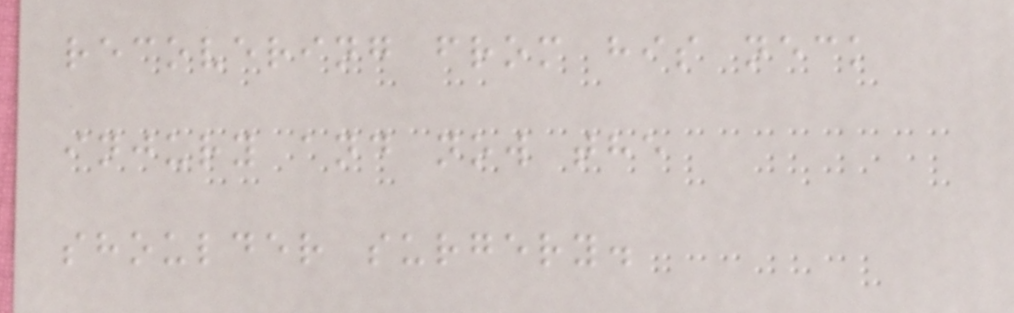recovering from his neck
injury and now the
shoulder surgery.
